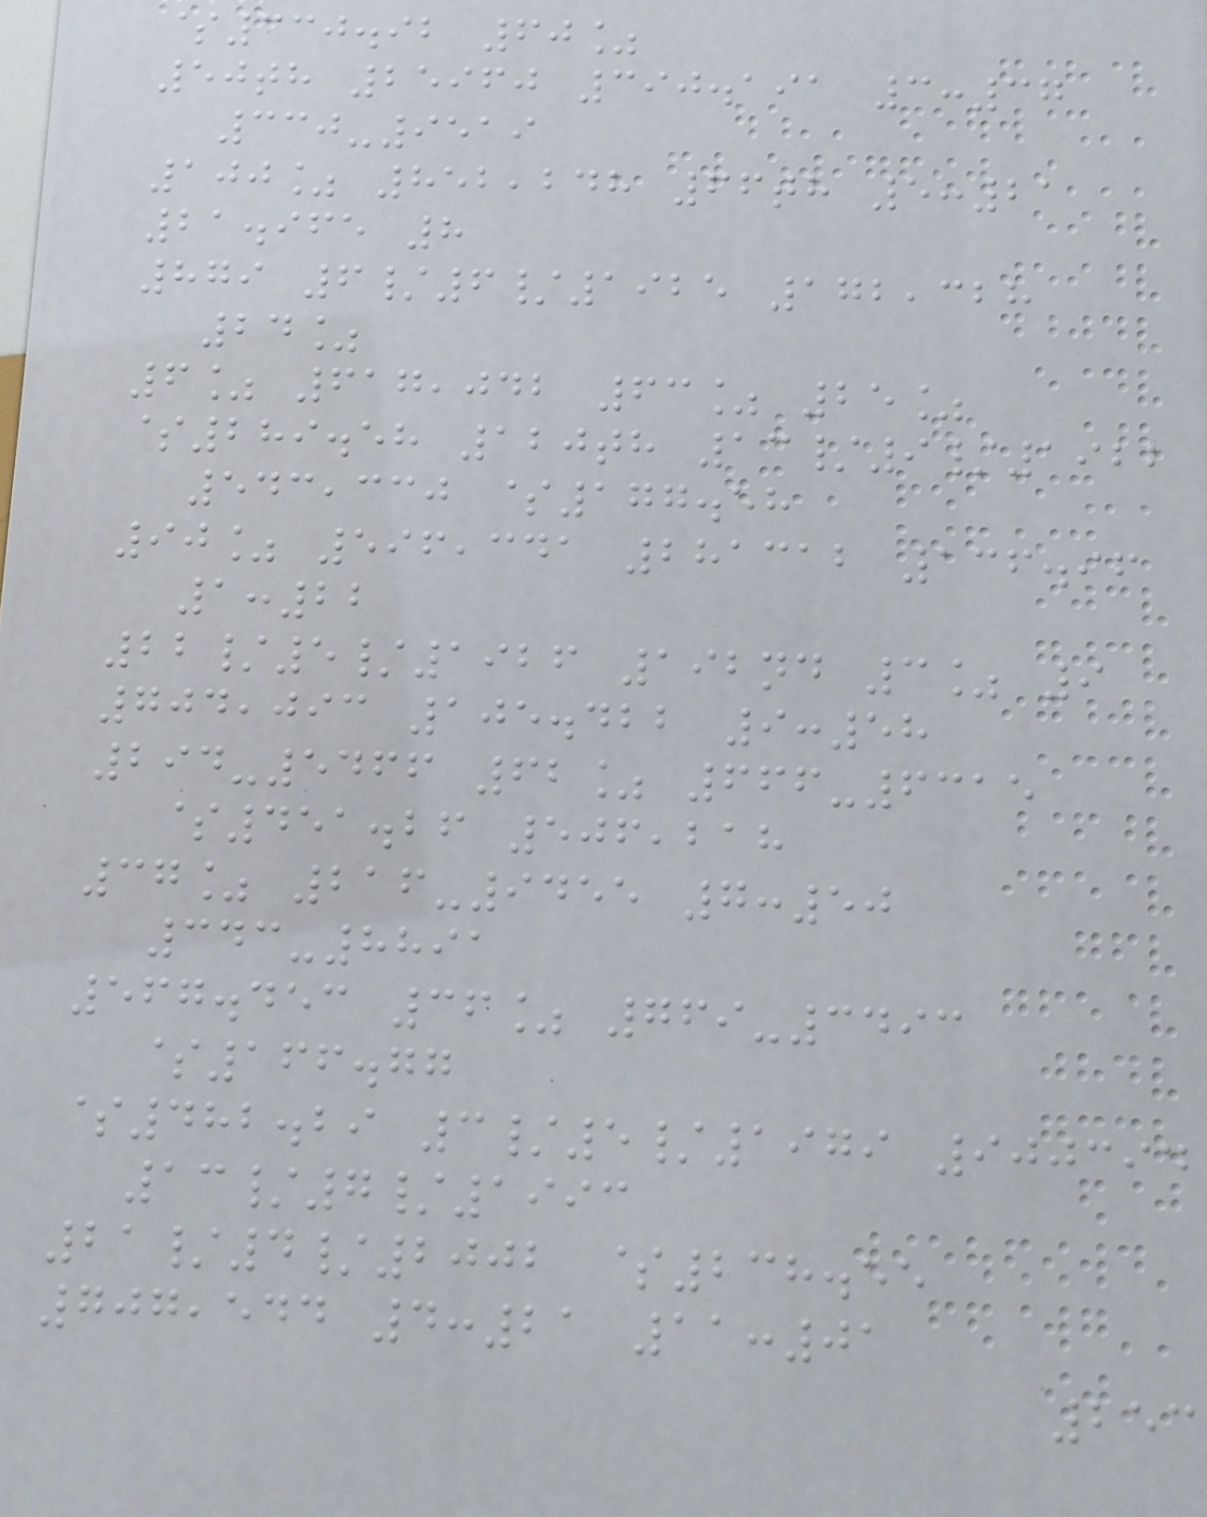$330.92 60%
50th 25960 390.191 3:37
330-9519
100% 852,248 66th 5:21
21.965 8
879 6/6/1925 172,328
24%
6% 617,042 63% 25%
$289.58 120th 13/9/1922
543,330 $177.58
90% 596,341 281312 136.96
1:22
22/5/1926 192nd 3% 9
704,093 105.422 9:58
294-5466 62% 666-6315
$451.26 506,218
37% 216-9455 7:50
343-8891
567.453 36% 769-3493
$166.77
$482.29 3/5/1979 900394
13/7/1993
21/4/2002 $238.55
707,544 4:21 11:01
253
